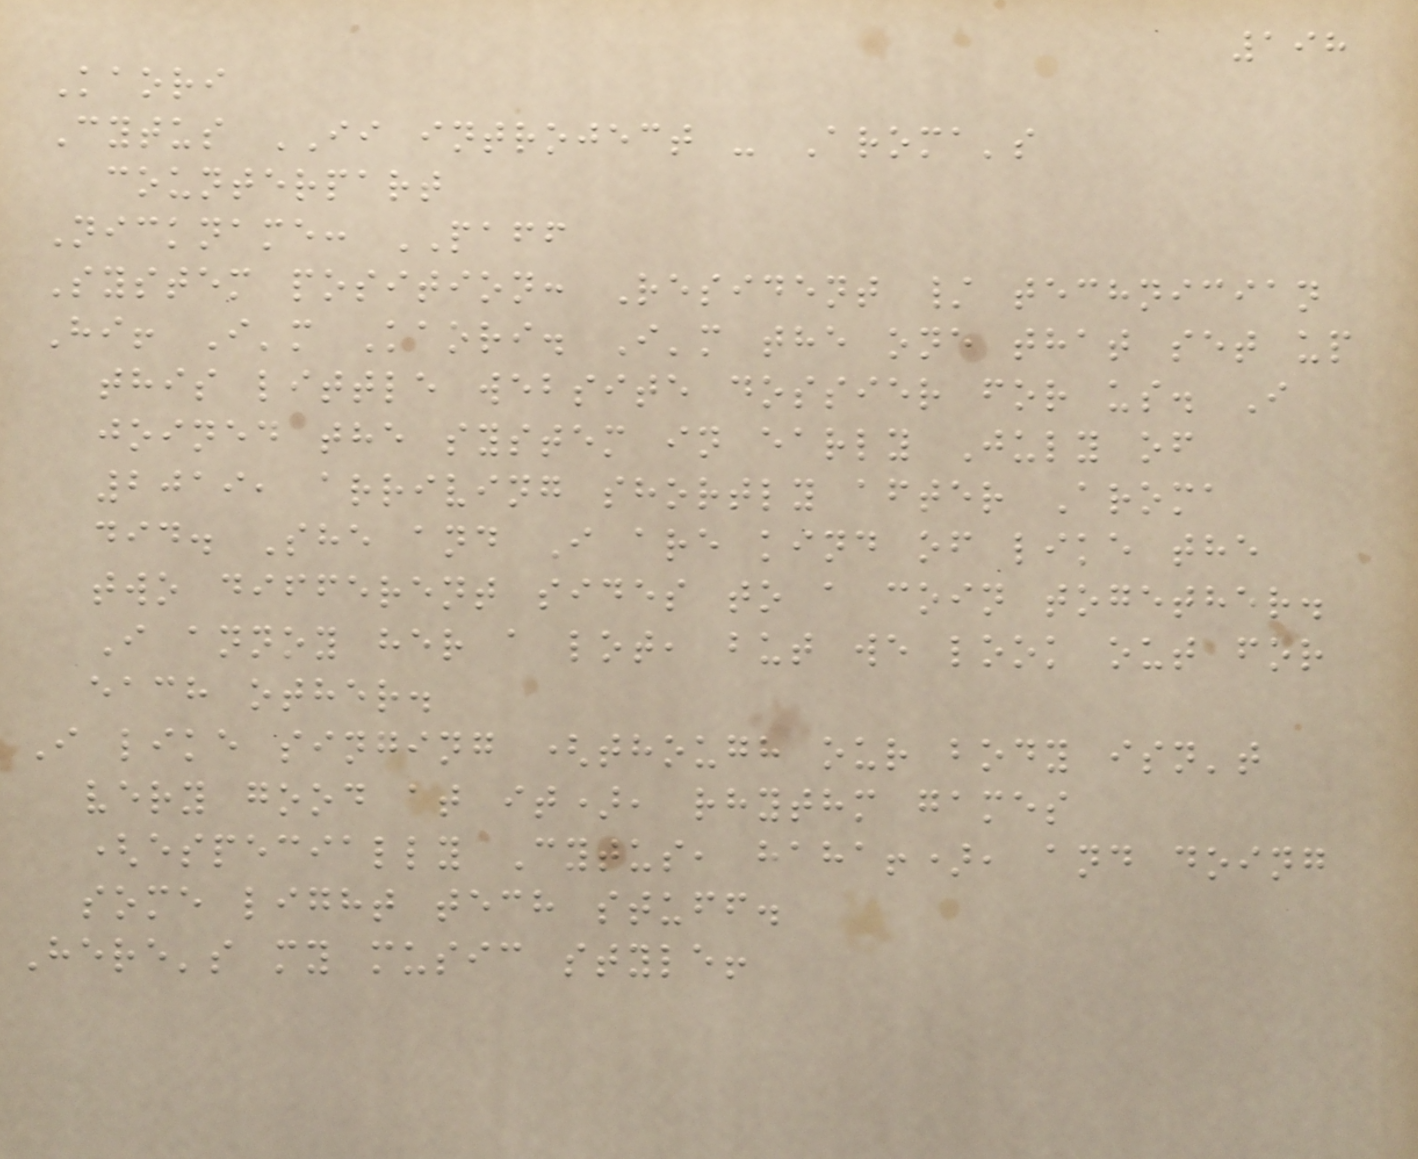198
Kaori
Cytus II introject - Aroma's
counterpart
Nickname: PAFF
System position: Resident / technician
Hi! I'm Kaori. I'm the one that set up
this little website dossier for us. I
joined the system in early July of
2019, arriving shortly after Aroma
did. She and I are kind of like the
two different sides to a coin together.
I annoy her a lot, but we look out for
each other.
I like singing (though our body isn't
very good at it), rhythm games
(especially Cytus, haha!), and doing
some light tech stuff.
Here's my music style!
